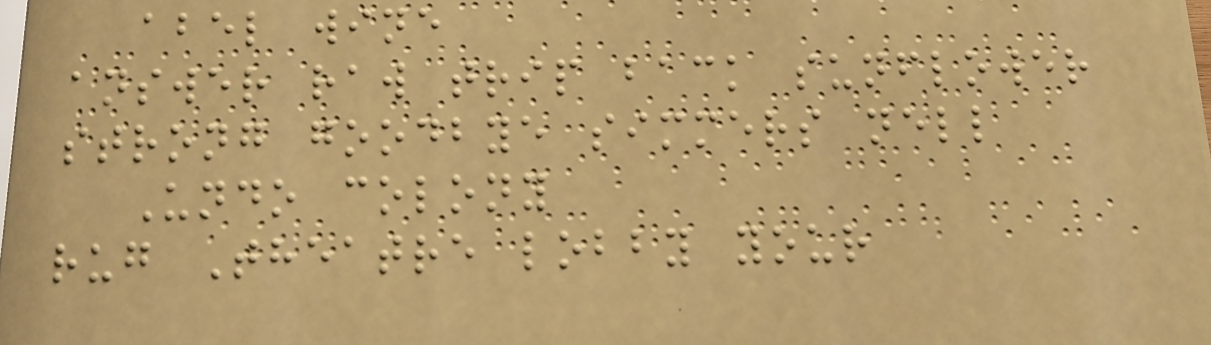abel wine
answer raw trip back sunflower
strong goodbye simmers nell
Undo colony
rug Theatre lobby your
